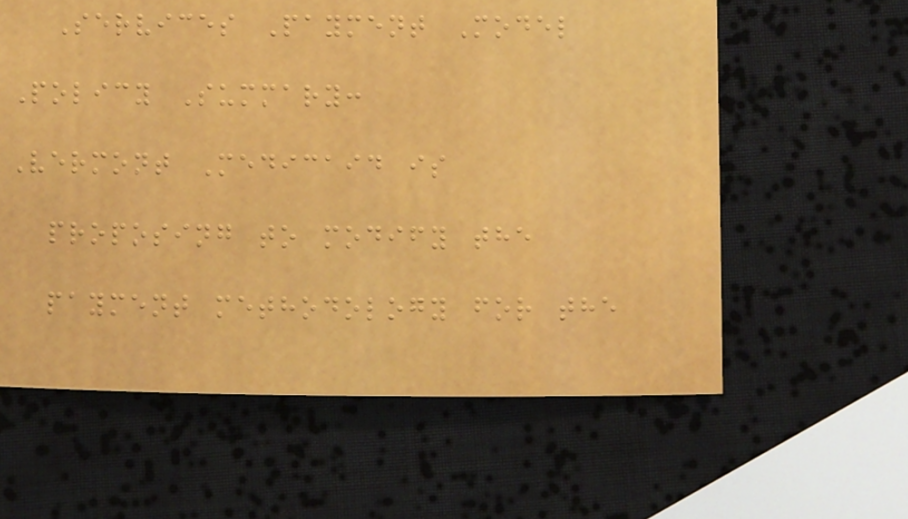Services Payment Model
Policy Summary:
Vermont Medicaid is
proposing to modify the
payment methodology for the
